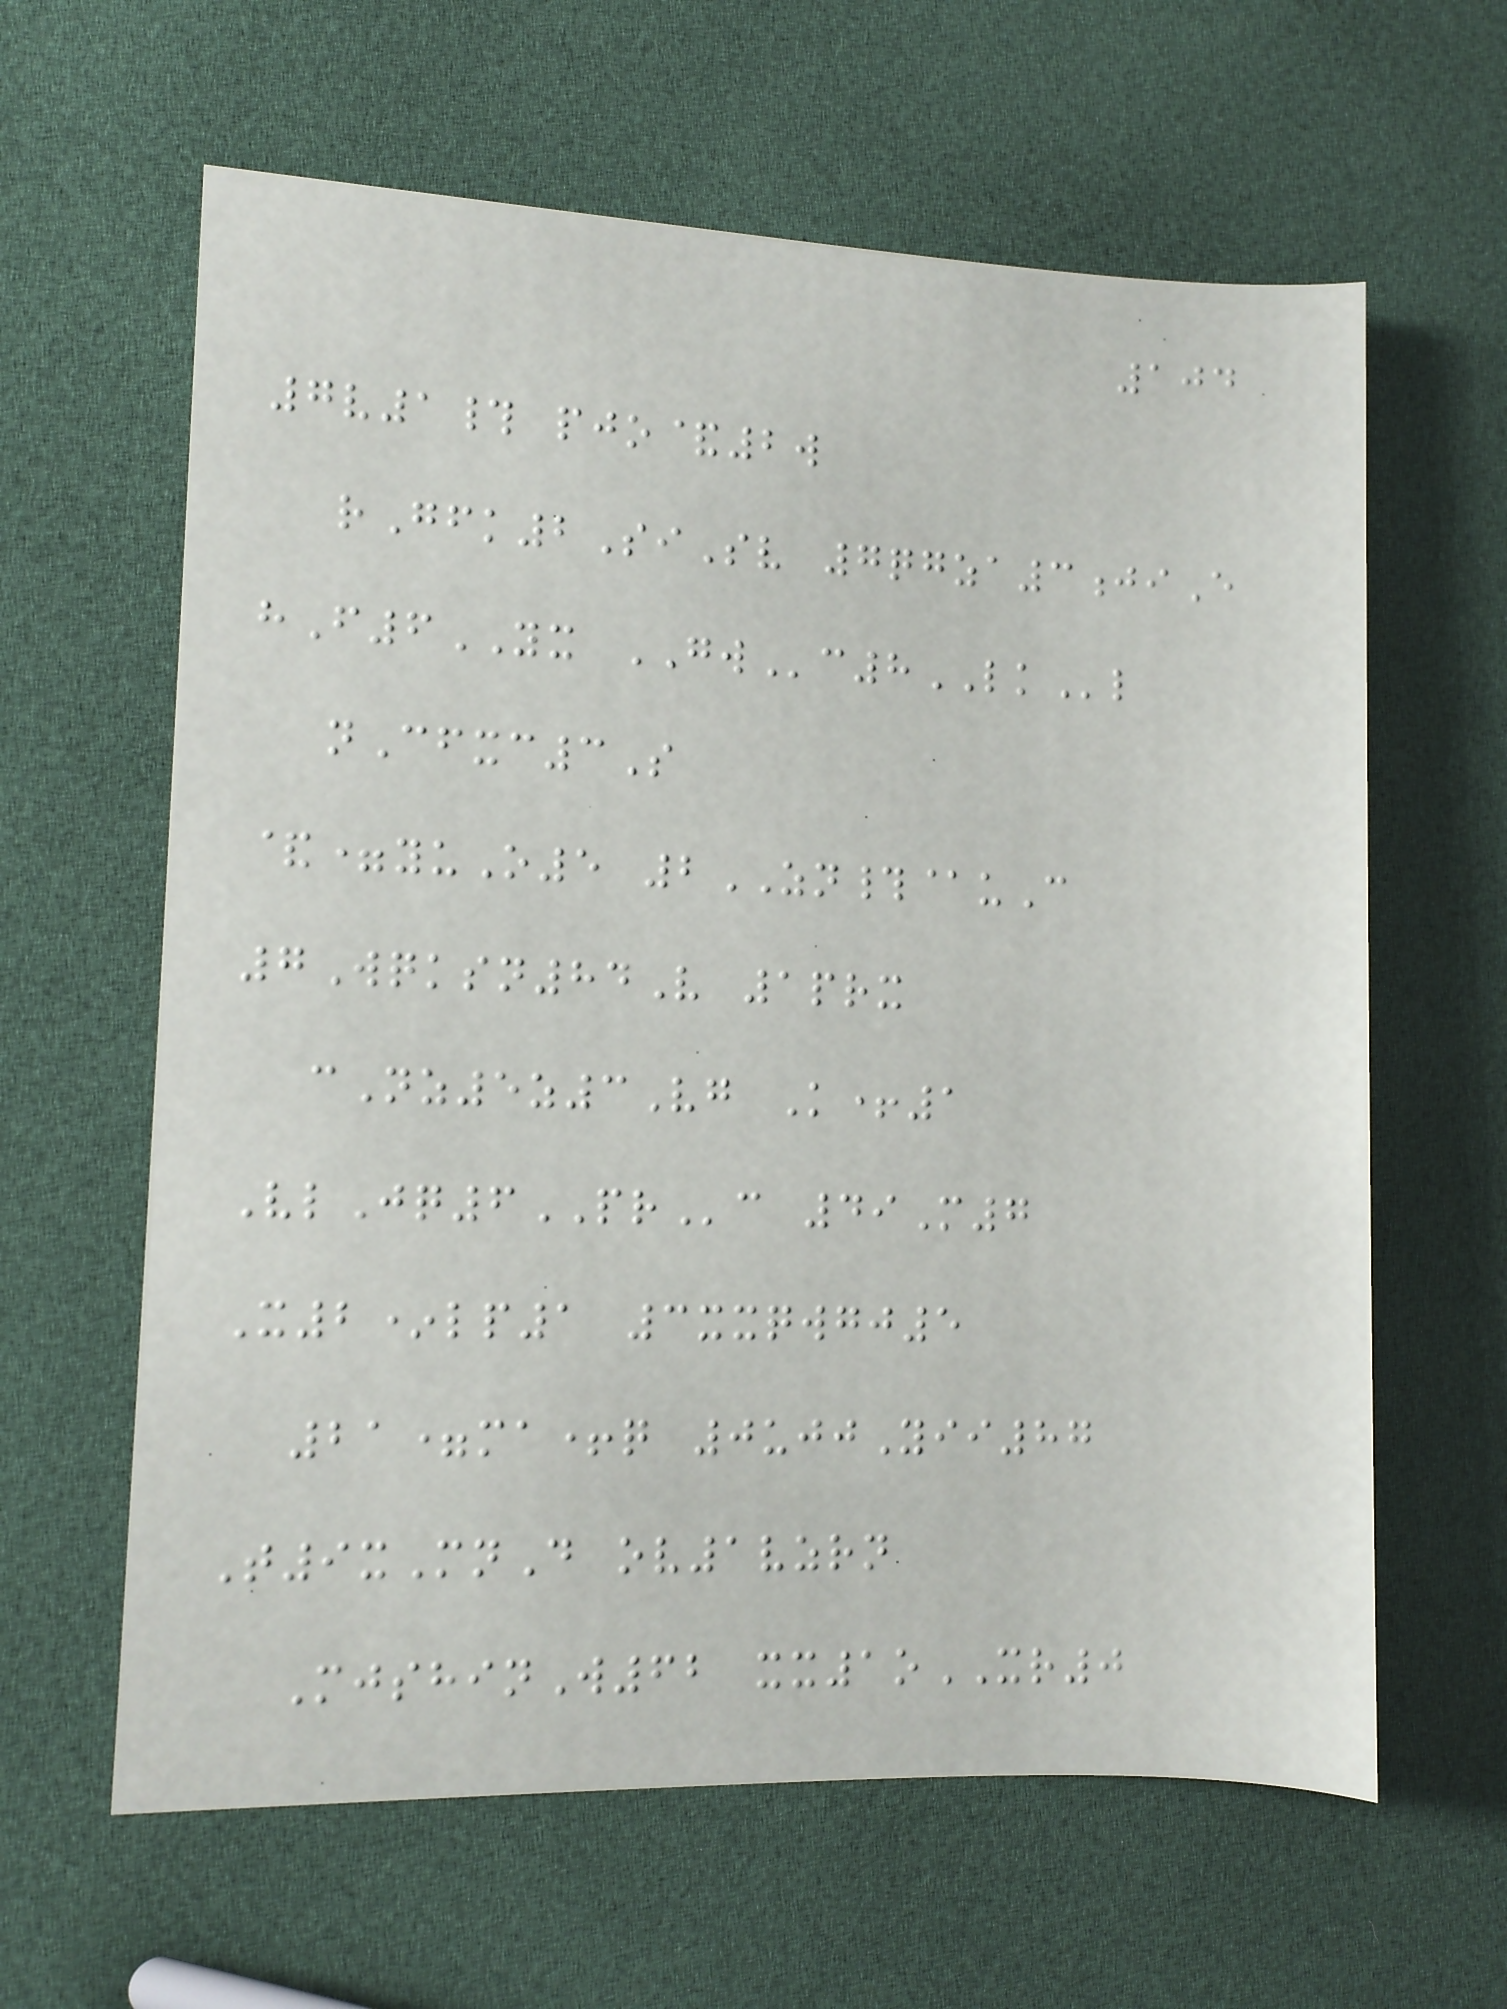104
7v1# pjo&2w
rGfk2SiSv 7qgza3jiE
hF6YX GWc8LKl
nCfxc3S
&=yuO5 2ZN#@uC
7Wqksn84V 1prx
cNz5z3Vg K+1
VlJq6PRc 49M7
X2*lp1 3xxqwgj5
21=ma+q 0ujjYii87
T9xMnD ov1vzrn
MjshinW62 xx1oXR0
